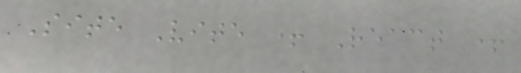Site Vite + React +
